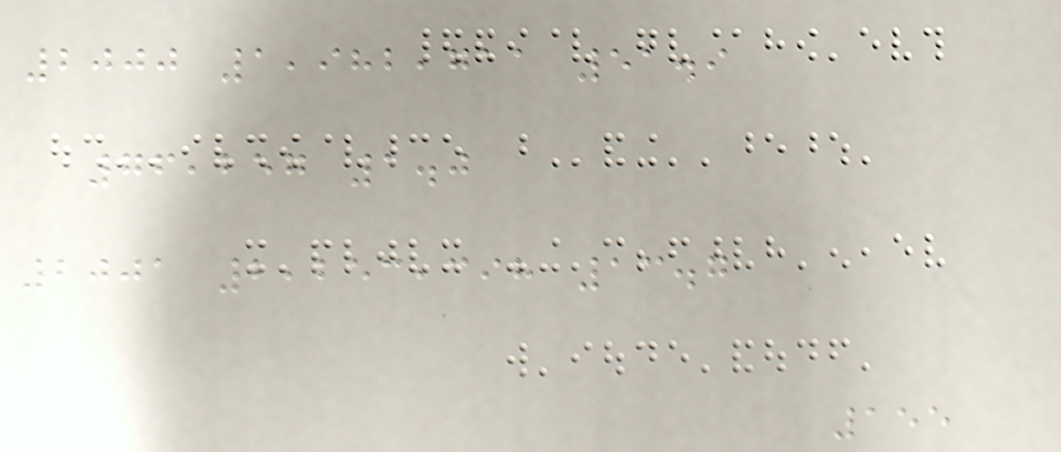2000 1,982,711 51.9
76,257 1.0
2001 2,253,398 13.7
155
